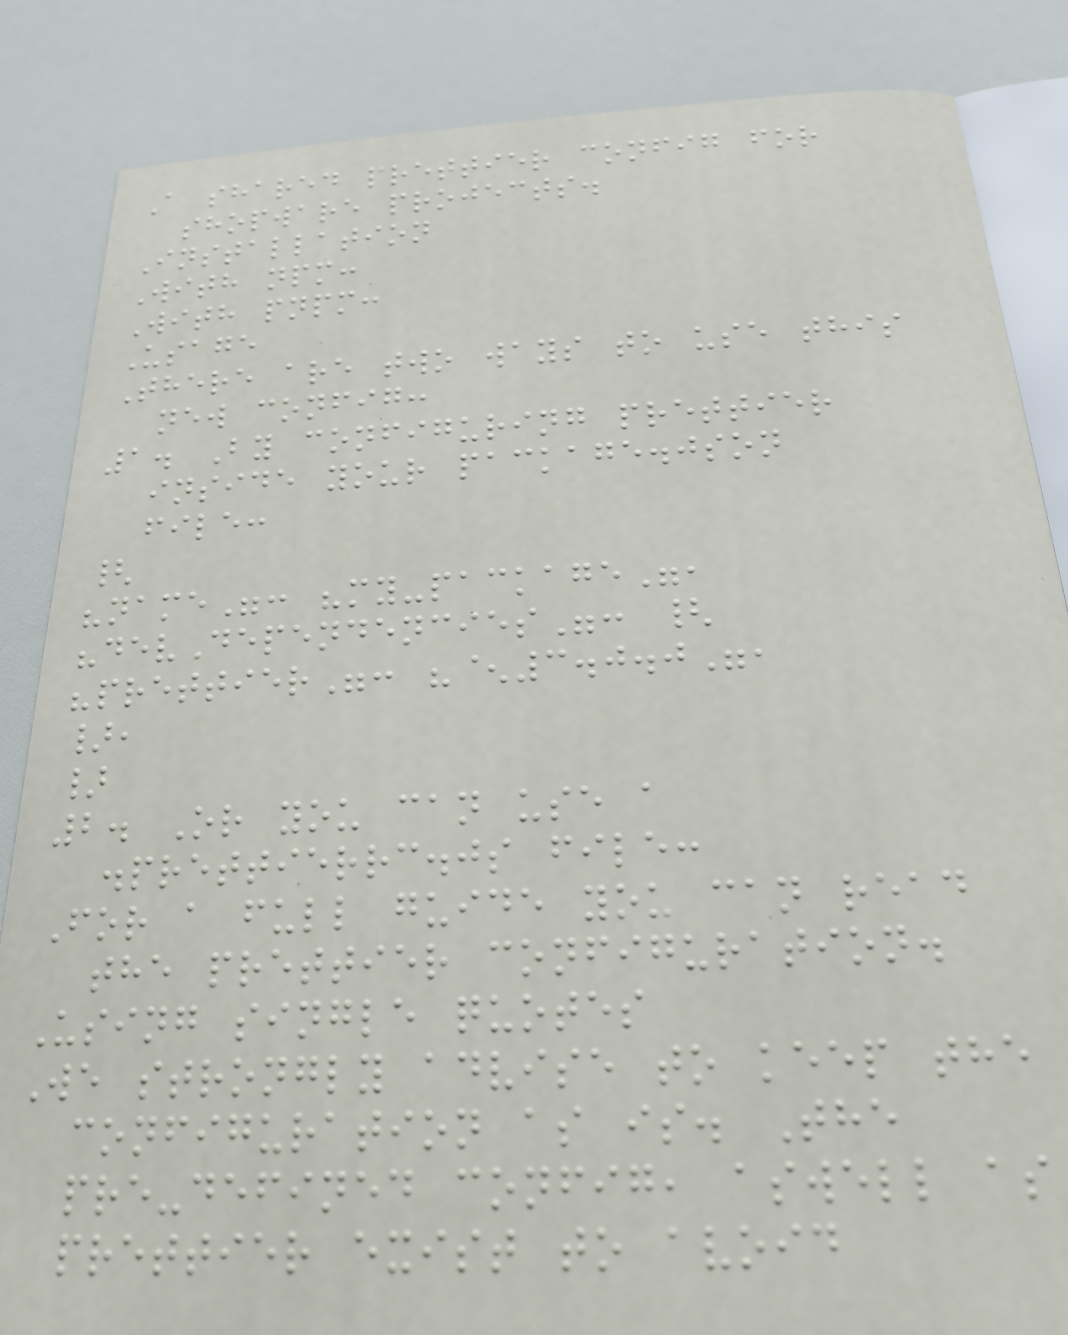A shared prettier config for
shopware projects.
Installation
With npm:
With pnpm:
Usage
There are two ways to use this
new config:
1. By configuring prettier
inside your package.json
file:
{
"name": "my-package",
"devDependencies": {
"prettier": "^3.0.0",
},
}
2. Or you can use a
.prettierrc.js file:
For a full guide you can read
the prettier configuration.
Using single quotes
We strongly advise to keep the
configuration as is. The
pre-defined config, aswell as
prettier exist to avoid
